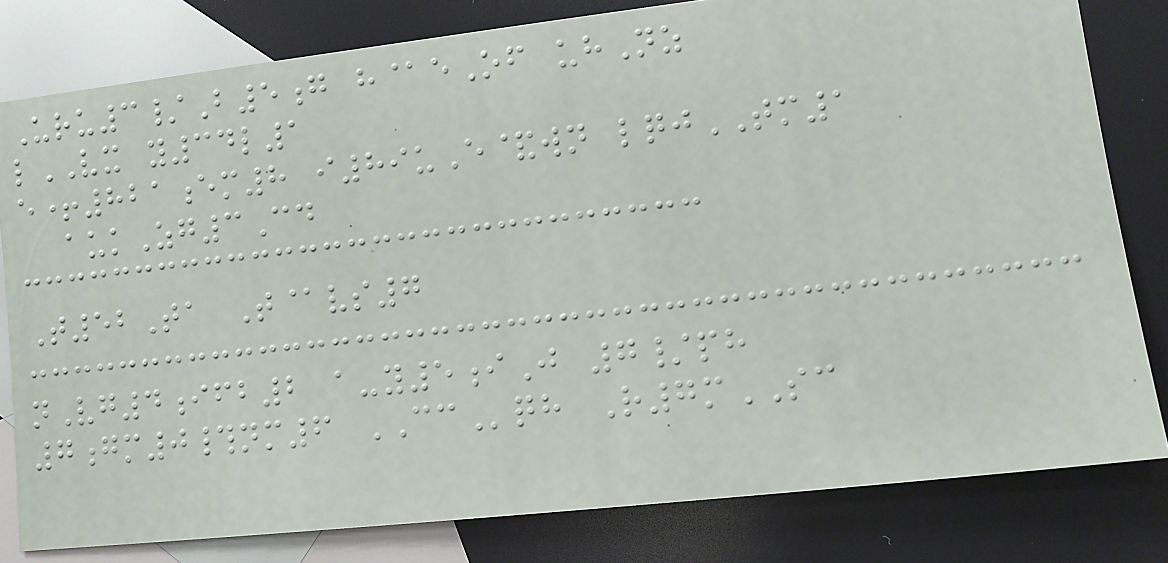Uru3/B5g h@eOf uhNz
lVX y34l1
e+821em8 i89uE&wn lqjTM1
aukZg3Cd
T52Ta T@vs7
nVg4ifb2 a-y5iJ 7/ph
7gm0#nm6 CCqh R7mSC
